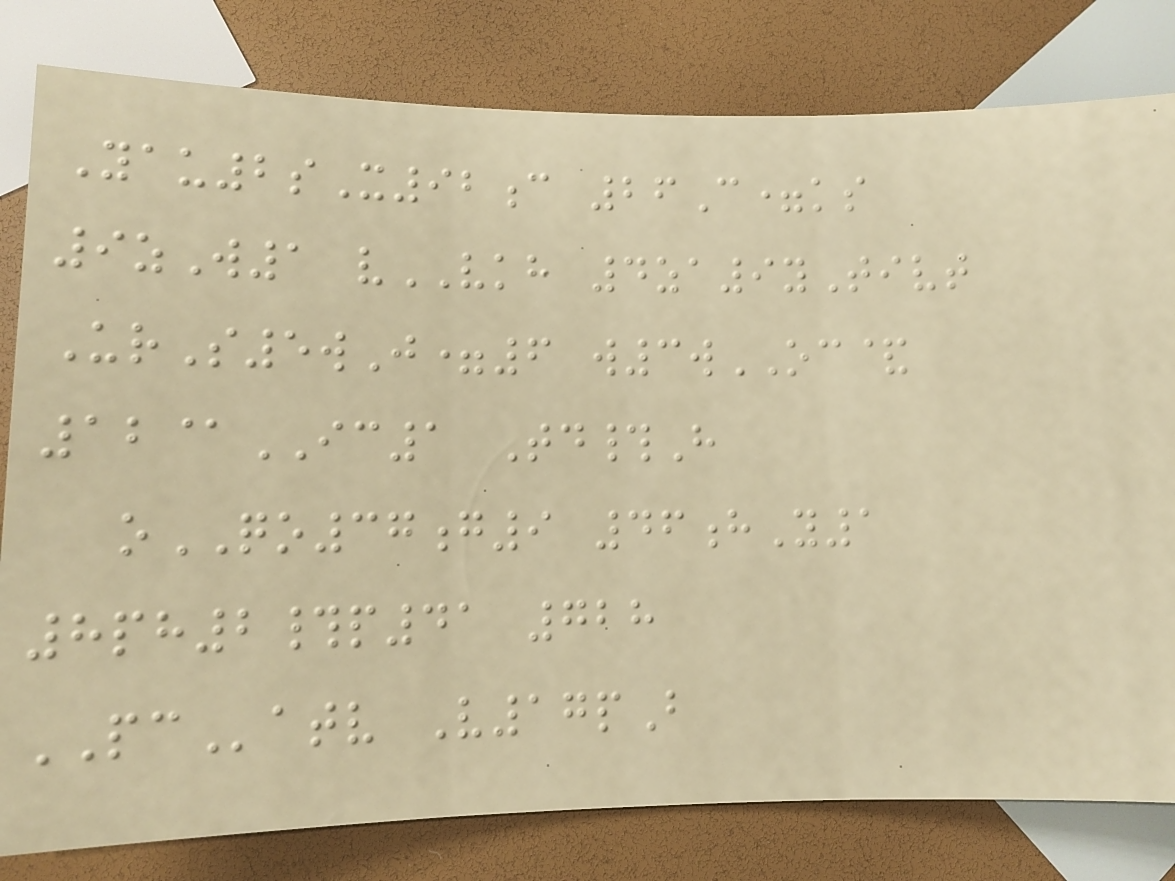Yau2sX92c 26C=ks
9zW1 vVKH 4za9yTivt
UrS5wJ=6 w3wOC&
12@IC1 Td#H
oQO37g9 46hY1
8ph2#p41 728
PCatv V17pB
